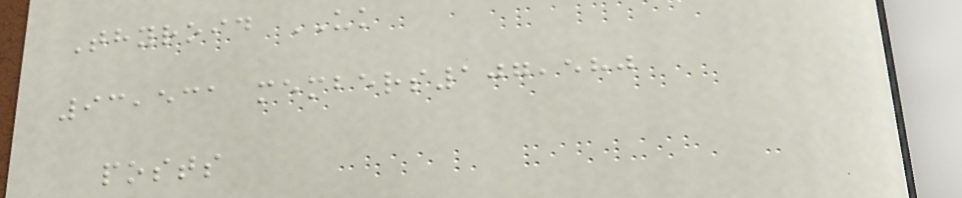Thyroid UK
93,531 members107,580
posts
